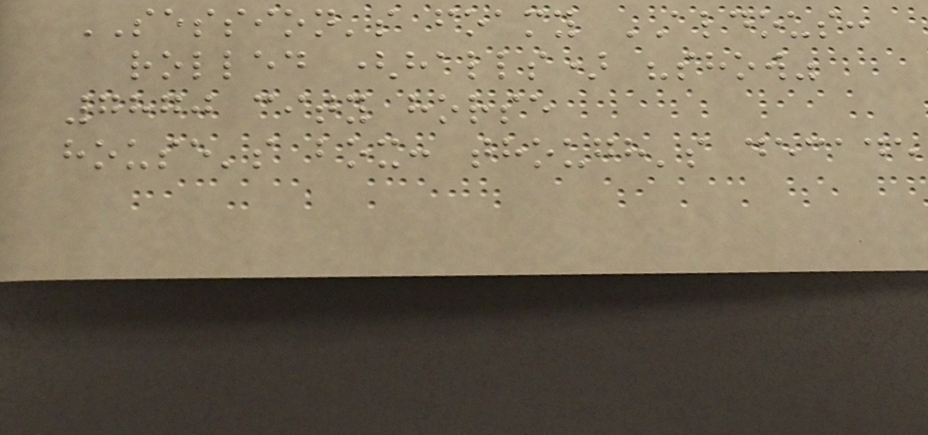SESSION's foamy ALDOUS:
rolled (halls) "show"
7870 city horse
house's box: though's decade
